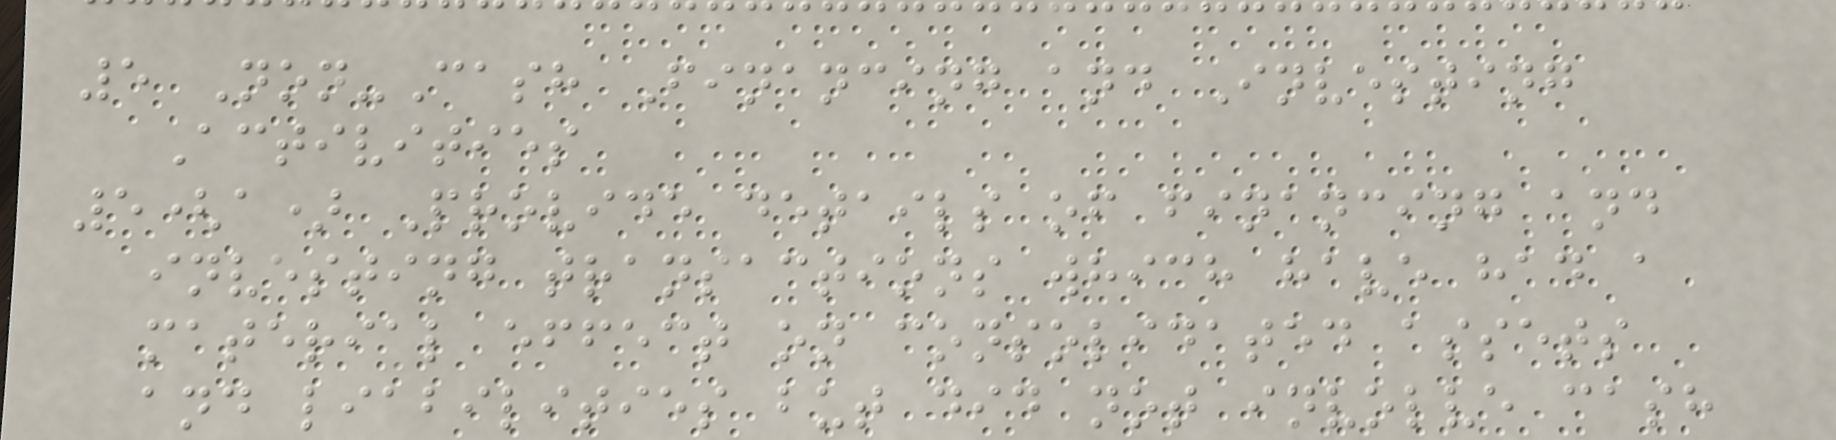5 Non-Cash Financing and Investing
Activities
5(a) Provide details of financing and
investing transactions which have had a
material effect on consolidated assets
and liabilities but did not involve cash
